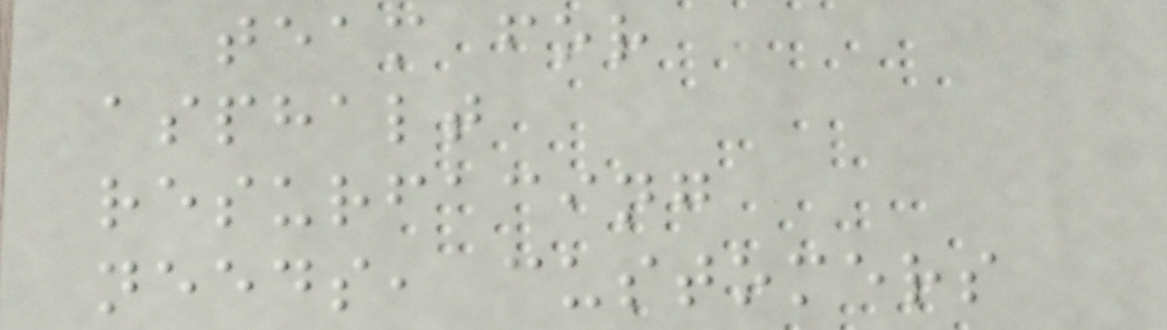team for
asphalt
resurfacing
needs, customers
